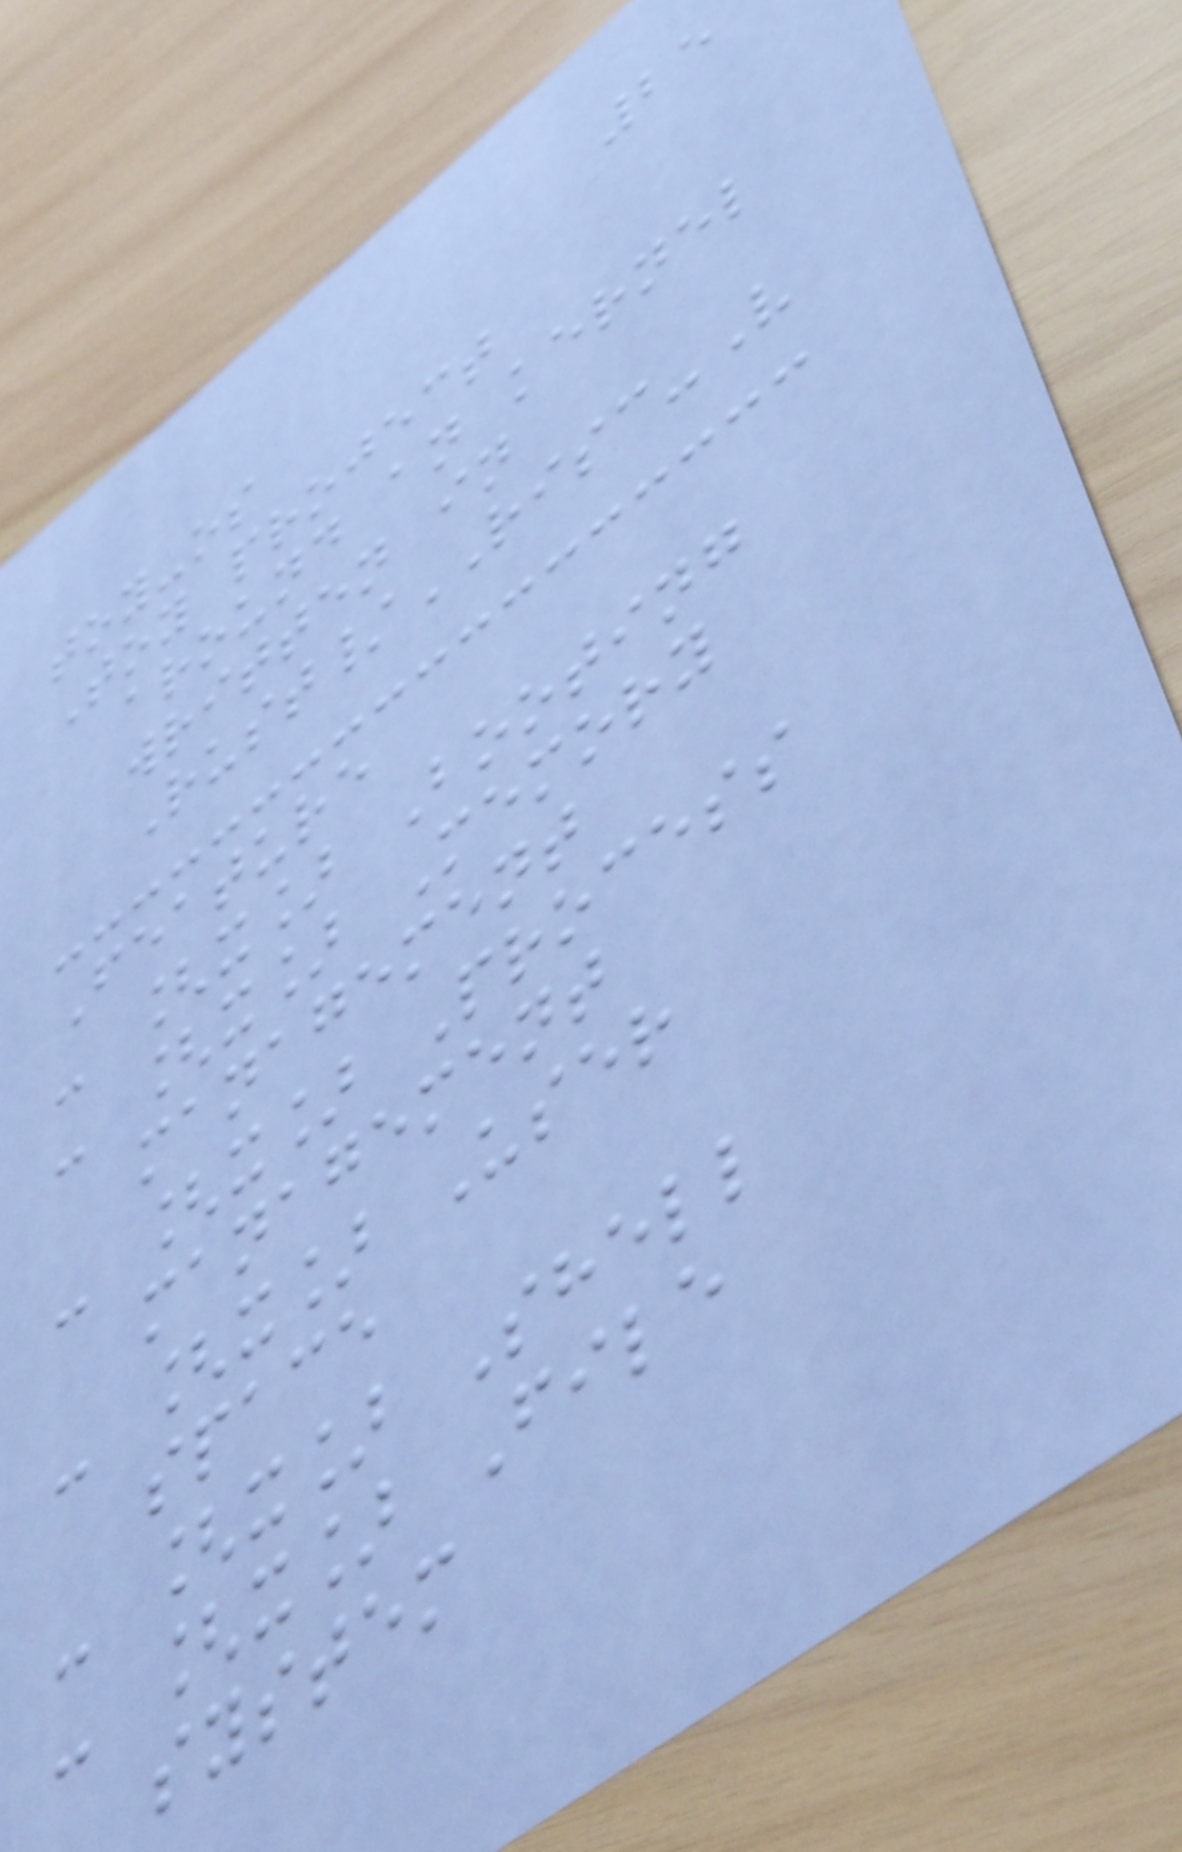25
toy-os
Toy project
around an kernel
written in
Rust/RISC-V
Feature
- [x] Booting
- [x] Memory
management
- [x] Process
management
- [x] User
space
- [x] Shell
- [x] File
system
